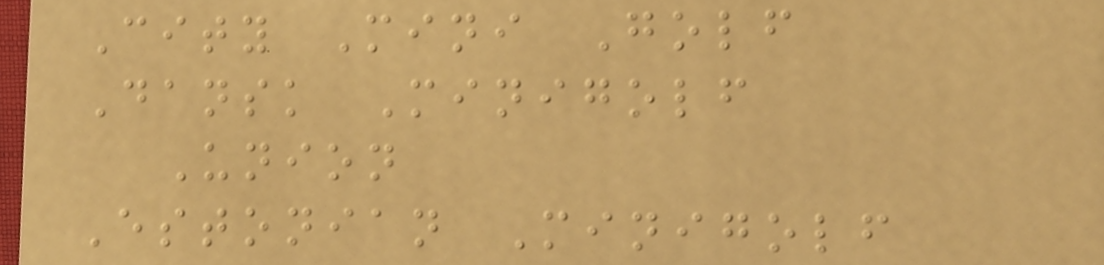City Mini Golf
Dansk Minigolf
Union
Estonian Minigolf
